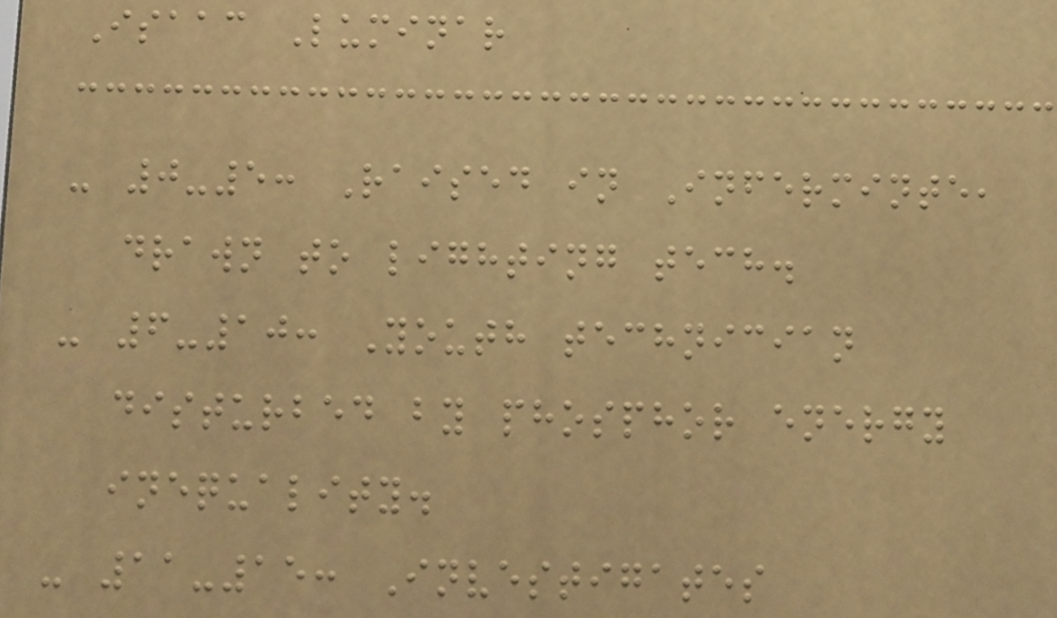Isaac Luminar
- 0-5: Raised in Inferminte,
drawn to lighting tech.
- 6-10: Youth technician
disturbed by phosphor energy
inequality.
- 11-15: Investigates
